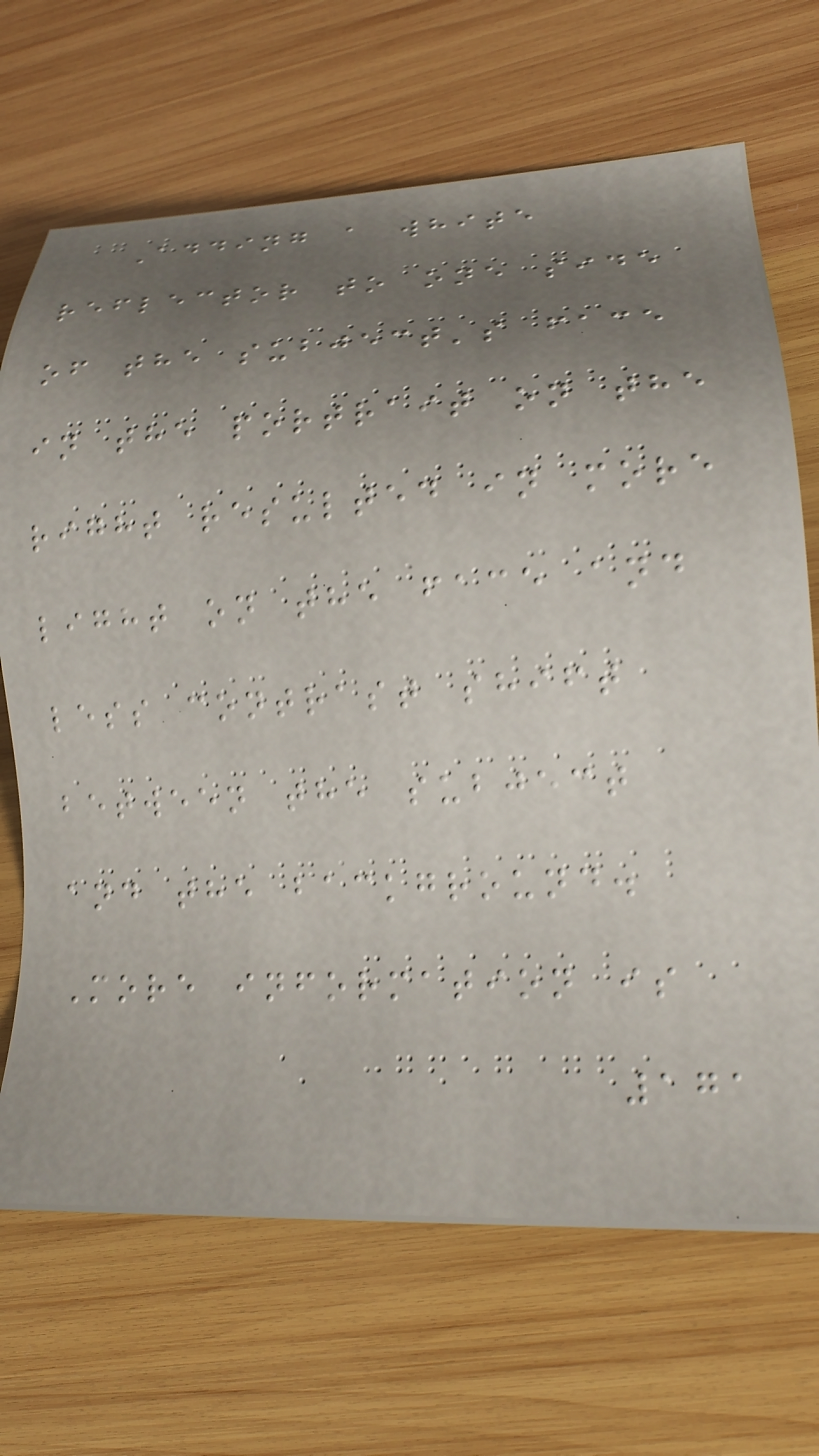Adding a white
reflector to one side
of the subject's face
in the portrait on the
right resulted in more
light on the face and
less contrast shift
between the subject
and the background.
More information is
171
